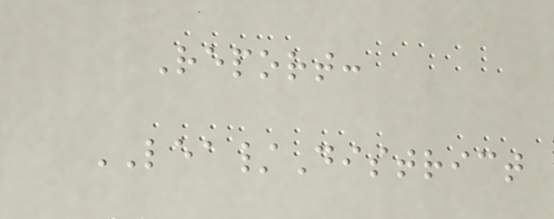Report:
LEA/District
